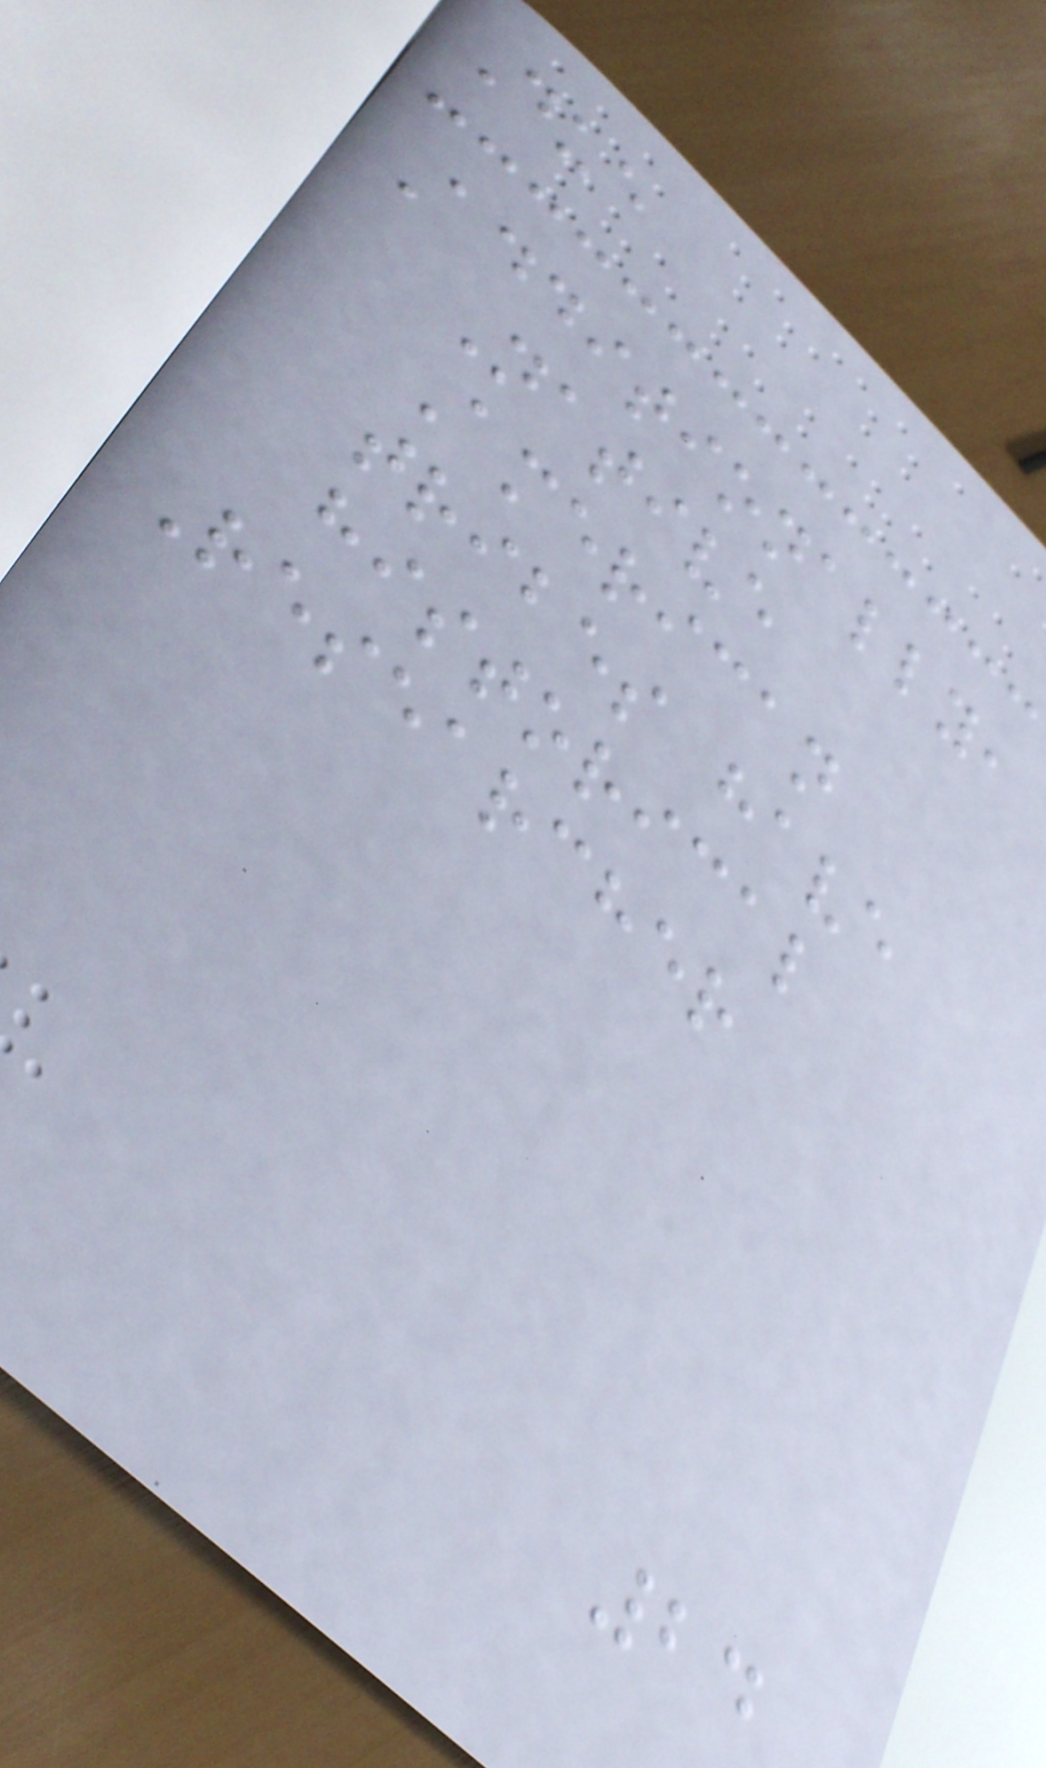Due
Additionally,
Native
American
tribes have
historical
Researcher
24
